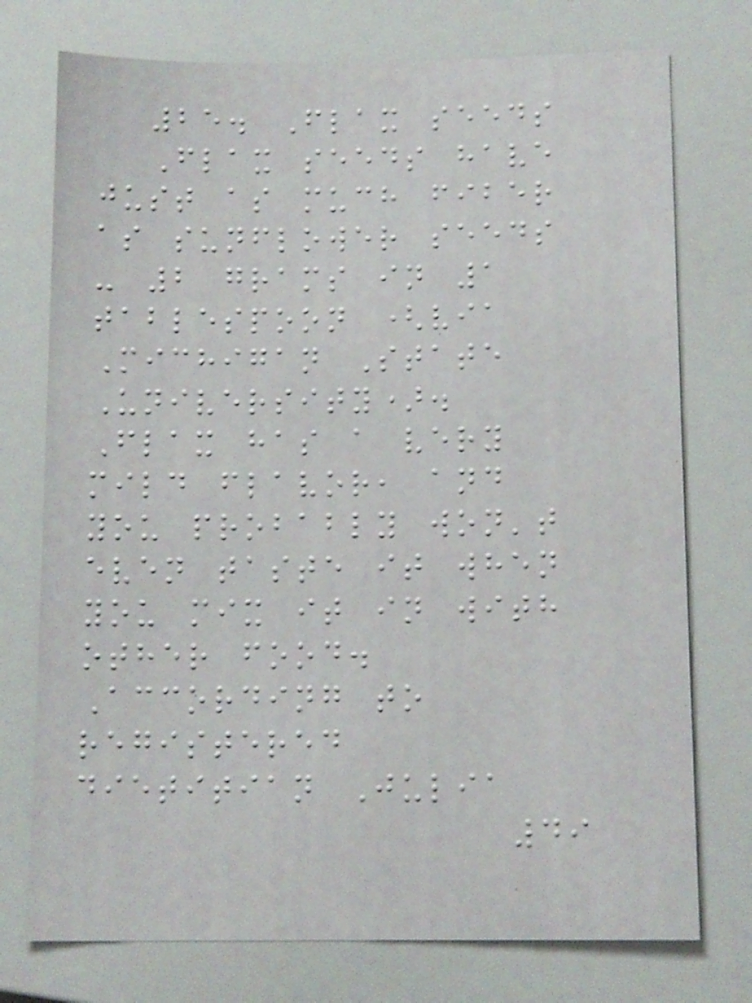25. Flax seeds
Flax seeds have
just as much fiber
as sunflower seeds
- 2 grams in 1
tablespoon (via
Michigan State
University).
Flax has a very
mild flavor, and
you probably won't
even taste it when
you mix it in with
other food.
According to
registered
dietitian Julia
49
